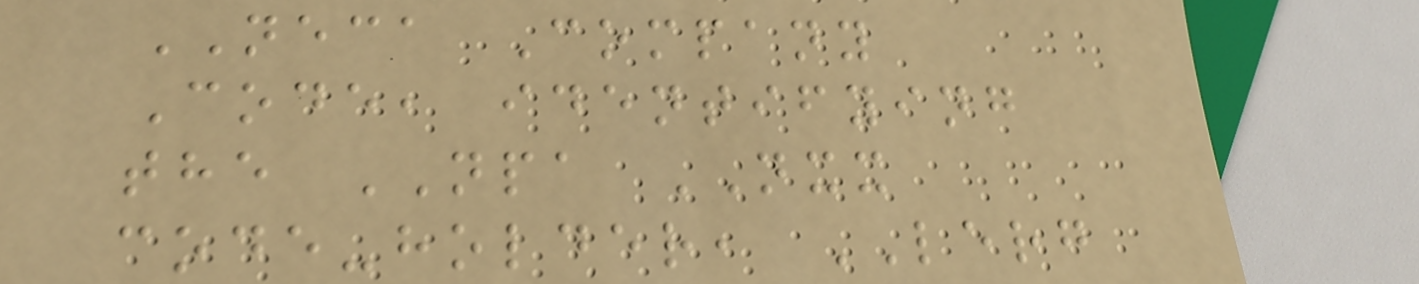NECA Company
Code, identifying
the NPA NXX
code-holder, LERG
